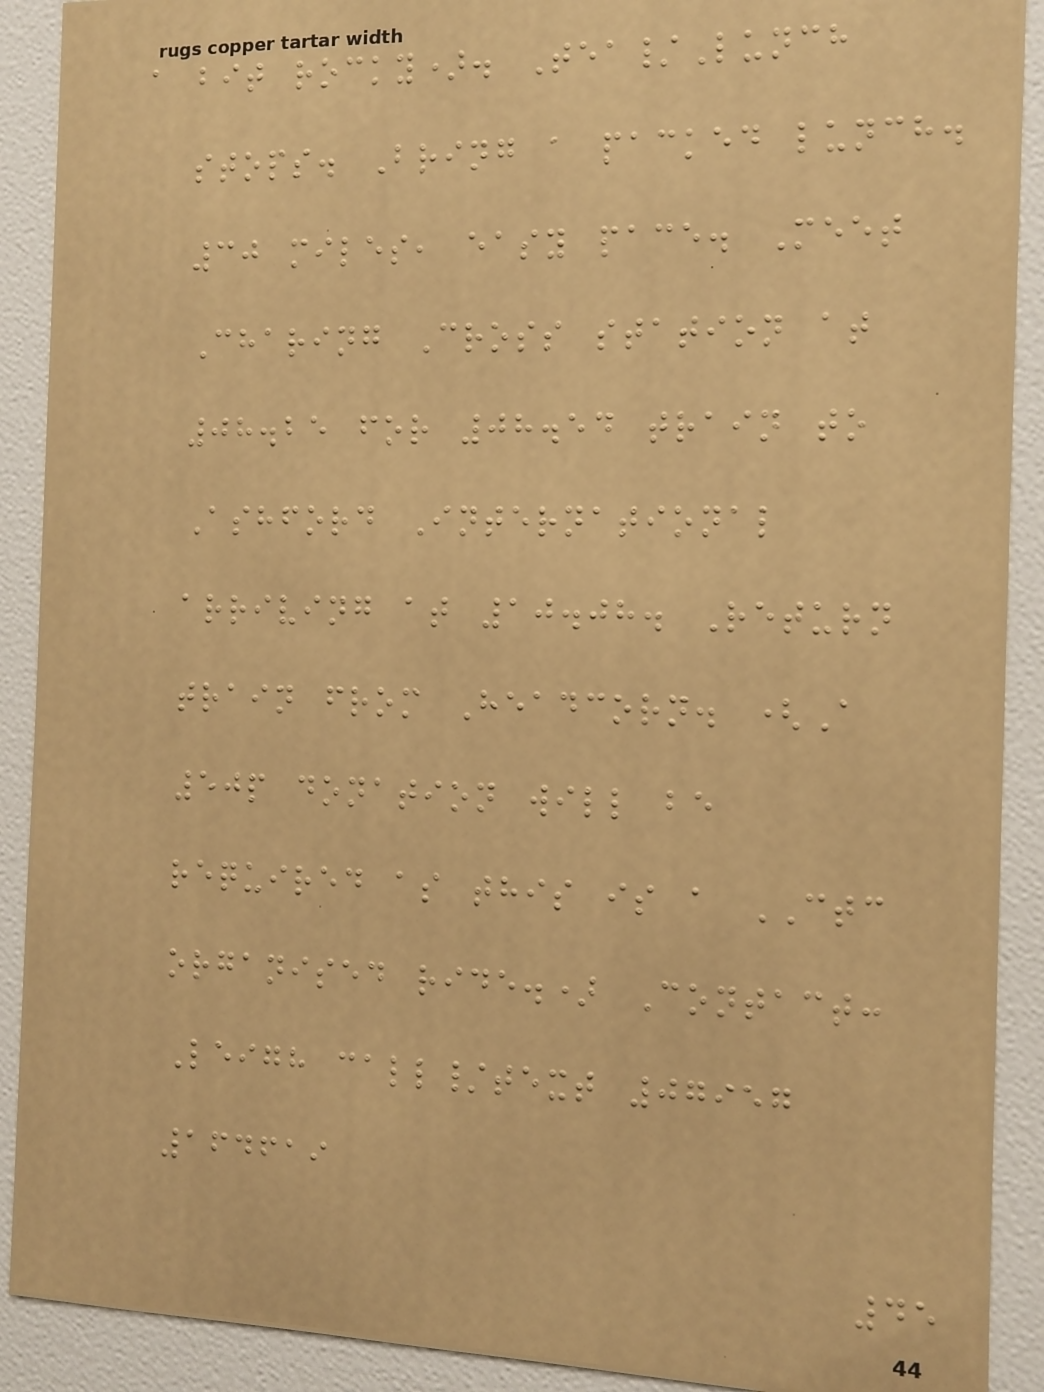a bit rocky). Tea/Lunch
stops. Bring a packed lunch.
30 miles, easy pace. Meet
Charing Cross station at
08.25 for 08.54 train to
Ashford International
arriving at 10.08. Return
train from Headcorn. (A
50p donation will be
required as this is a CTC
organised ride.) Contact:
Leigh call/text 07957
164619
45
